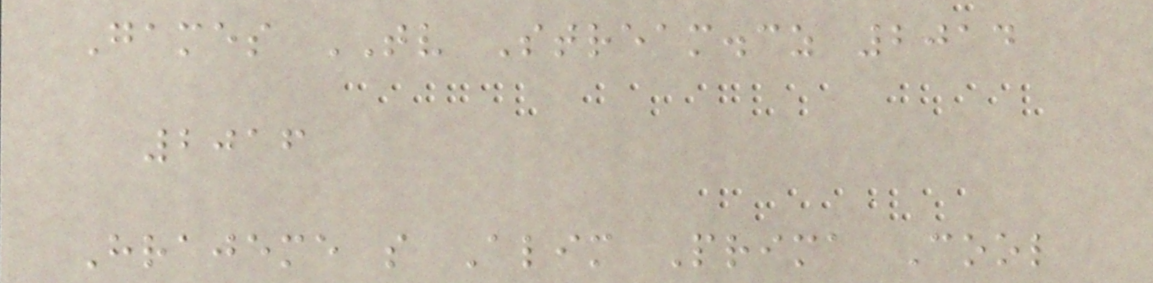Games TV Stream.cz 2014
2016
Hrajeme s Alim Prima Cool
